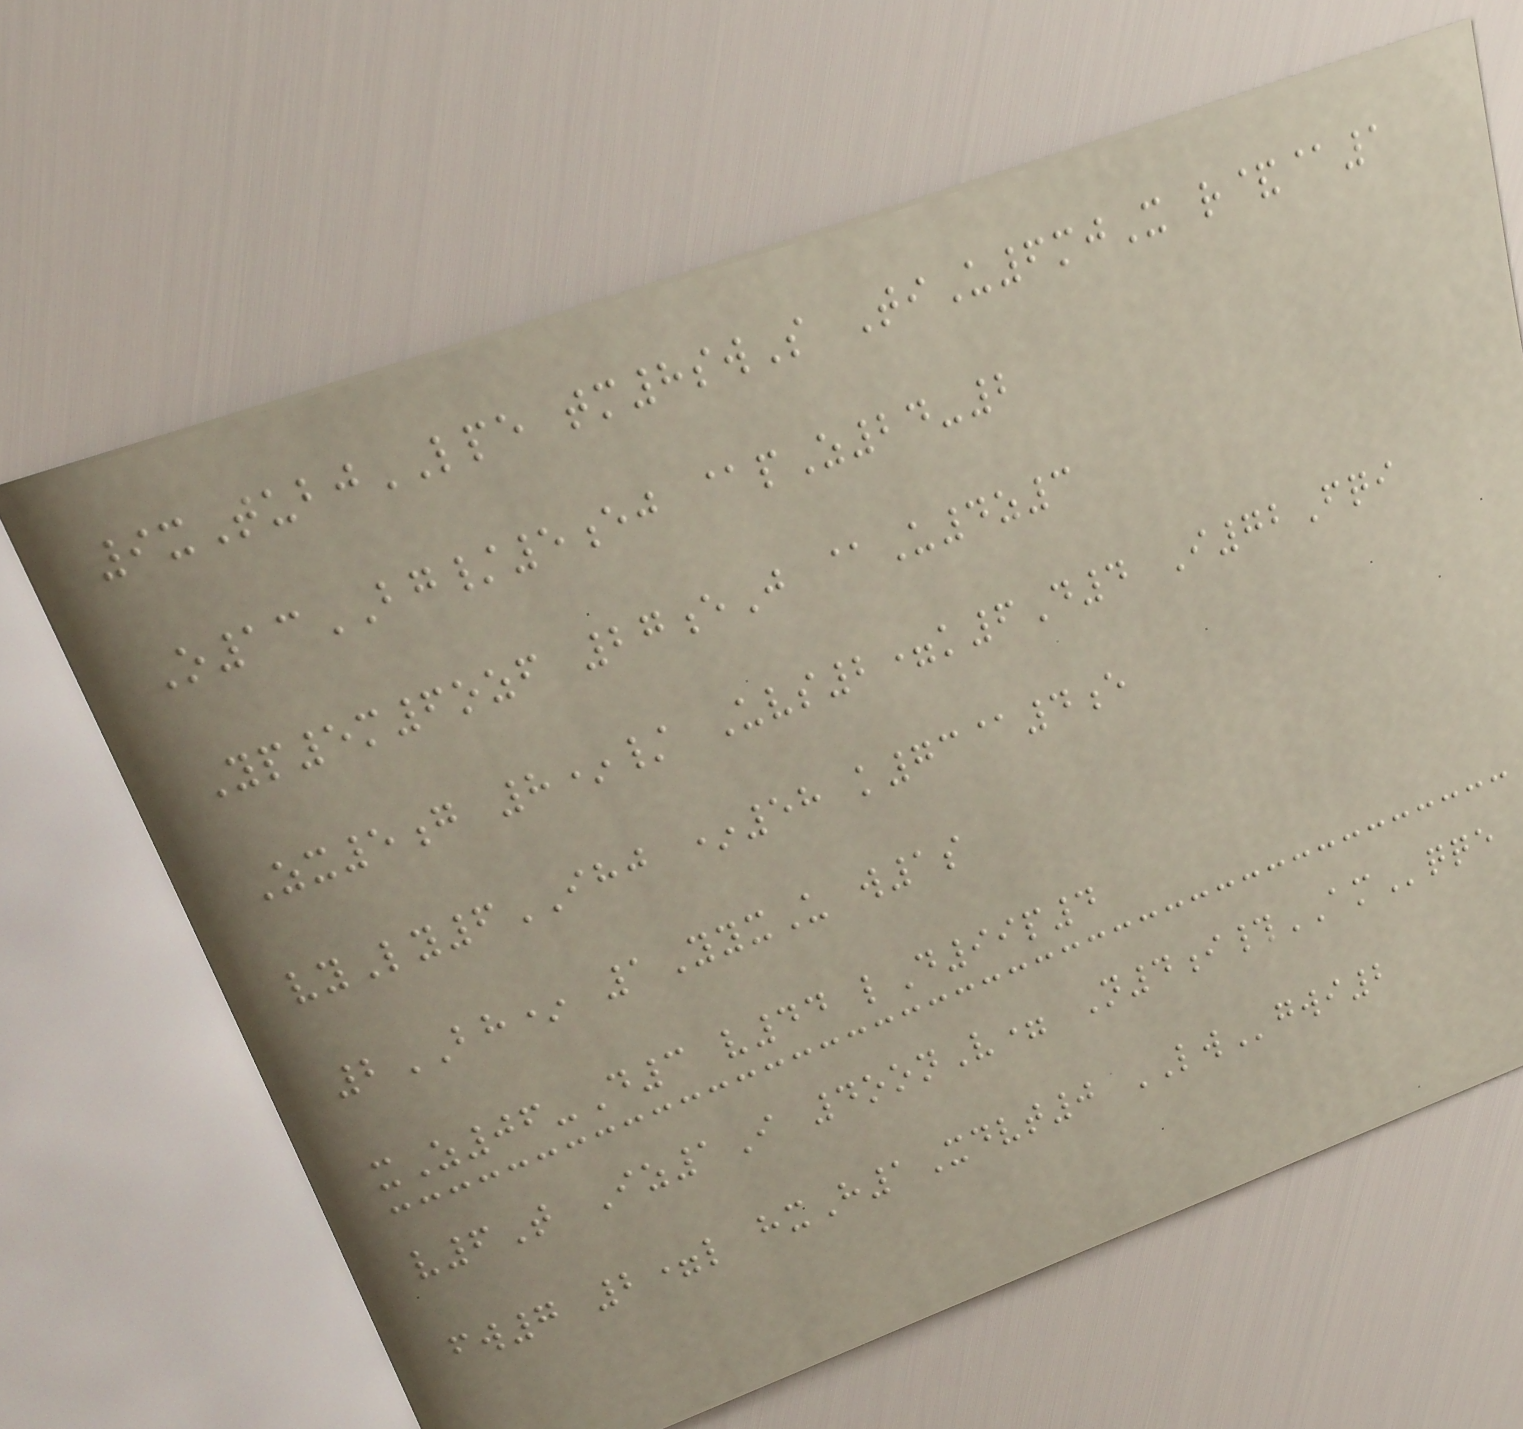9xTubjLPE tm8swS TiU6mjX r&@1
O13BG/5ej @pZ24-2
Yp5m6ozf 27eJ @U4z3
Zx5g 8*/ Uvs2=k6D4 I72Fqi
vyLy6IHJ *58 k73@4e
2BH* 1YyxU w1s
xZ06-D3 v44 lD99p4
v6T Iz1I 4oonV= N4i#AMqqe
fw7 2=l hxH1Xdvt0 LWgwi2
